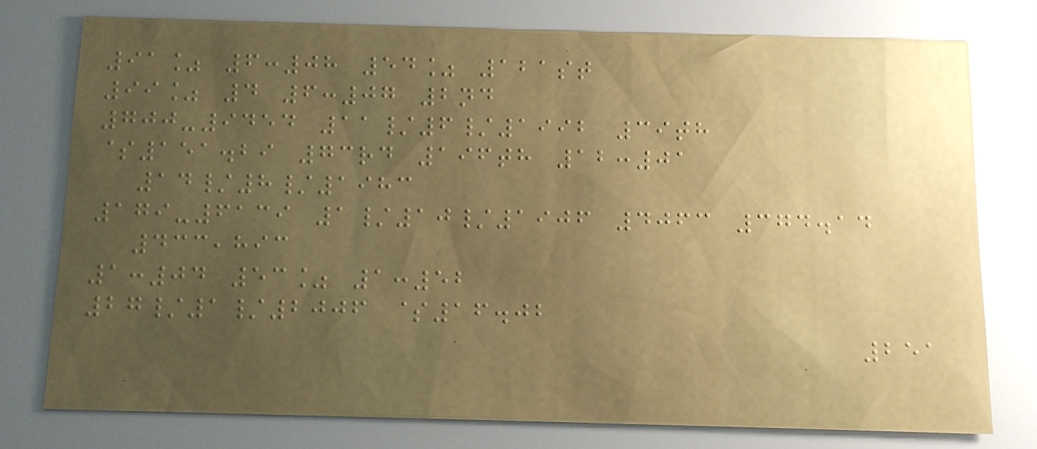91% 6:08 54% 121st
99% 4 6:07 2nd
700-9454 11/6/1992 39th
$151.29 73rd 196th 12:01
14/8/1983
179-6139 1/10/1906 4063 374.14
433,893
1:04 53% 1:52
27/1/2006 $16.02
251
